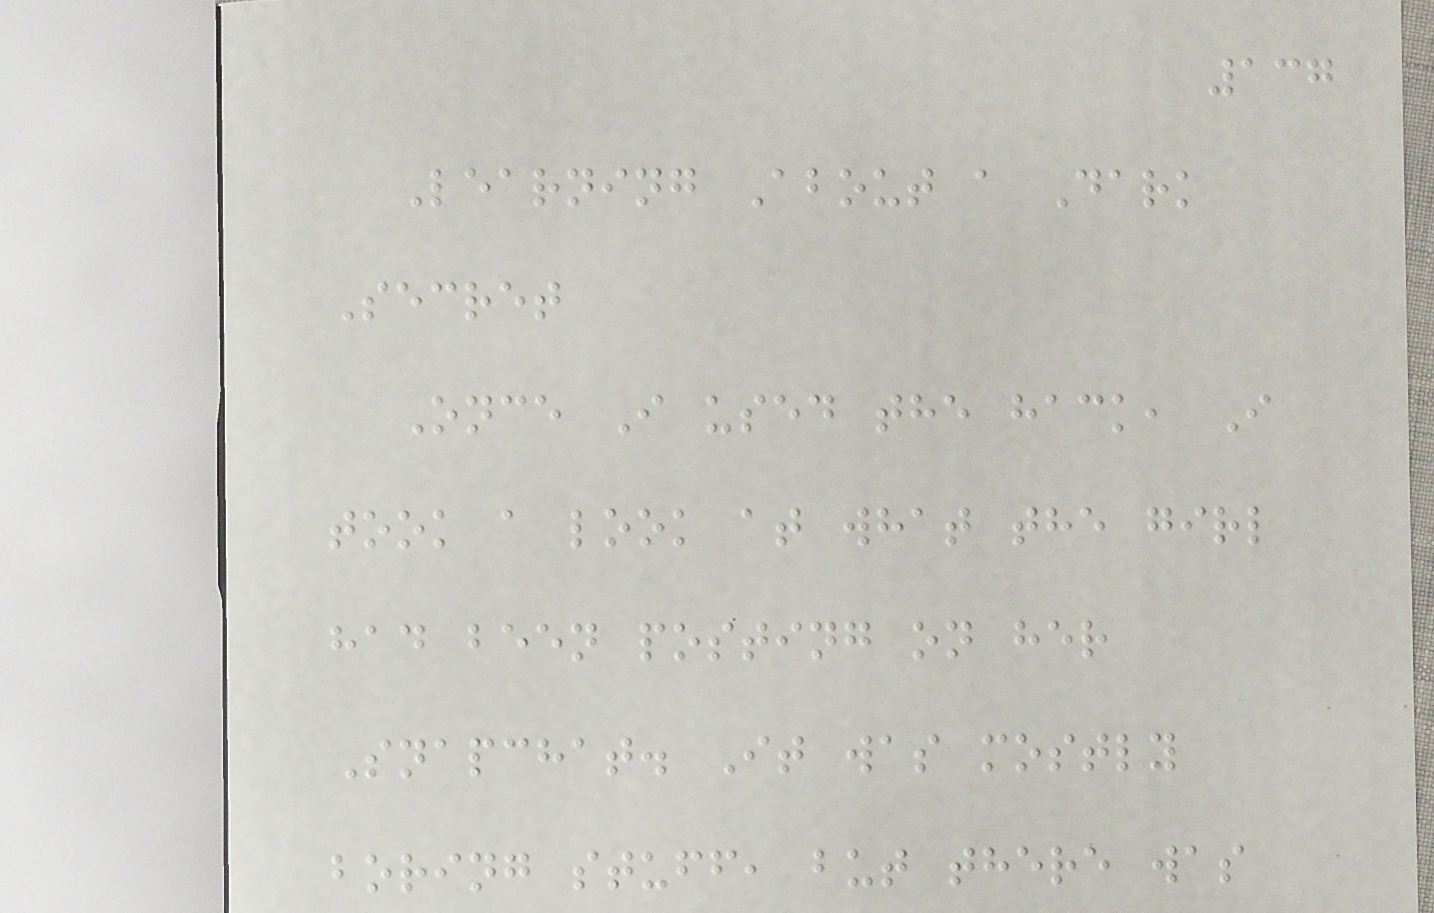137
Learning About a Dark
Secret
Once I used the hack, I
took a look at what the girl
had been posting on her
Snapchat. It was mostly
boring stuff, but there was
